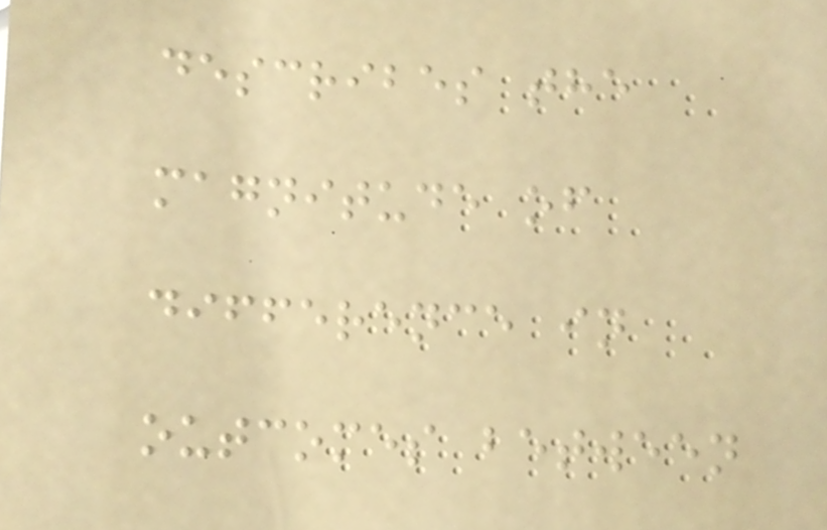describes the
magnitude of
difference in
outcomes between
